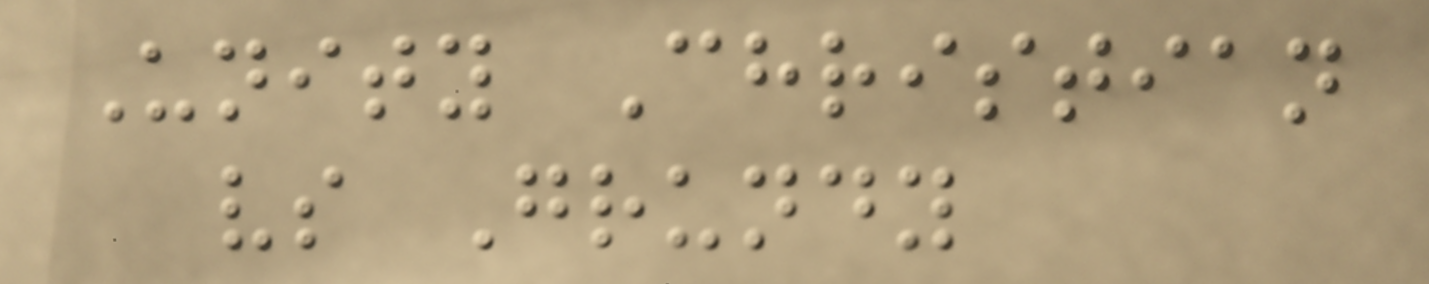Unity Christian
vs Grundy
